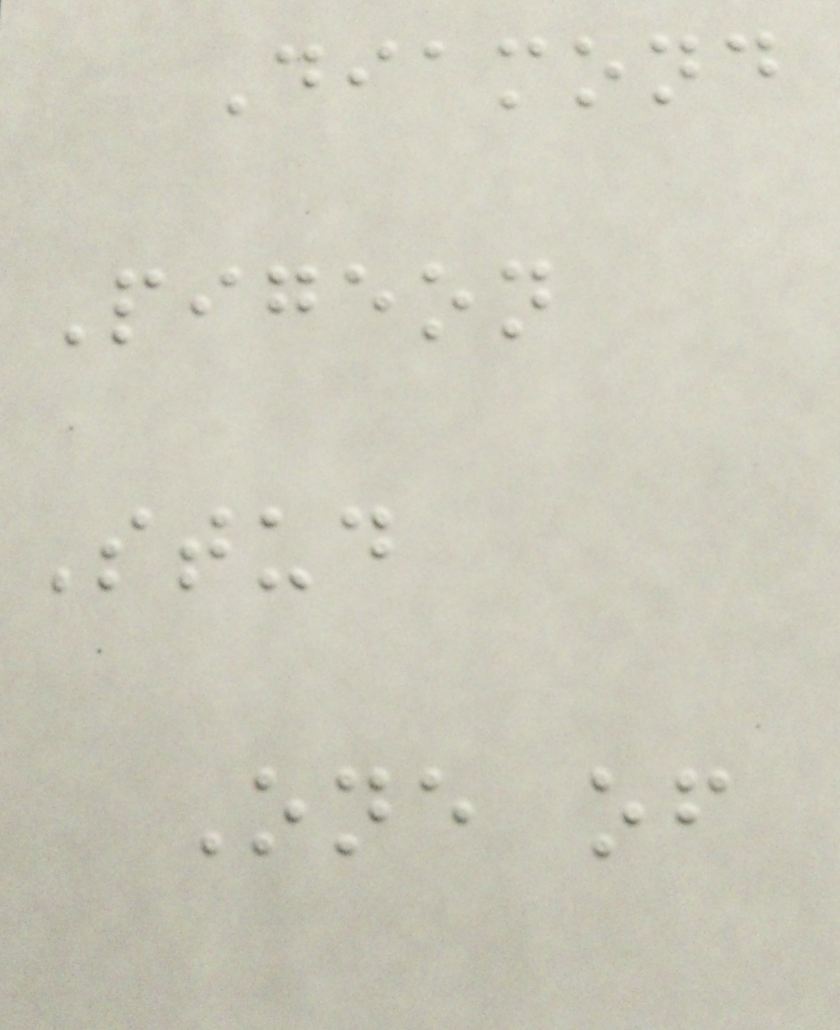Diamond
Pigeon
Stud
One of
